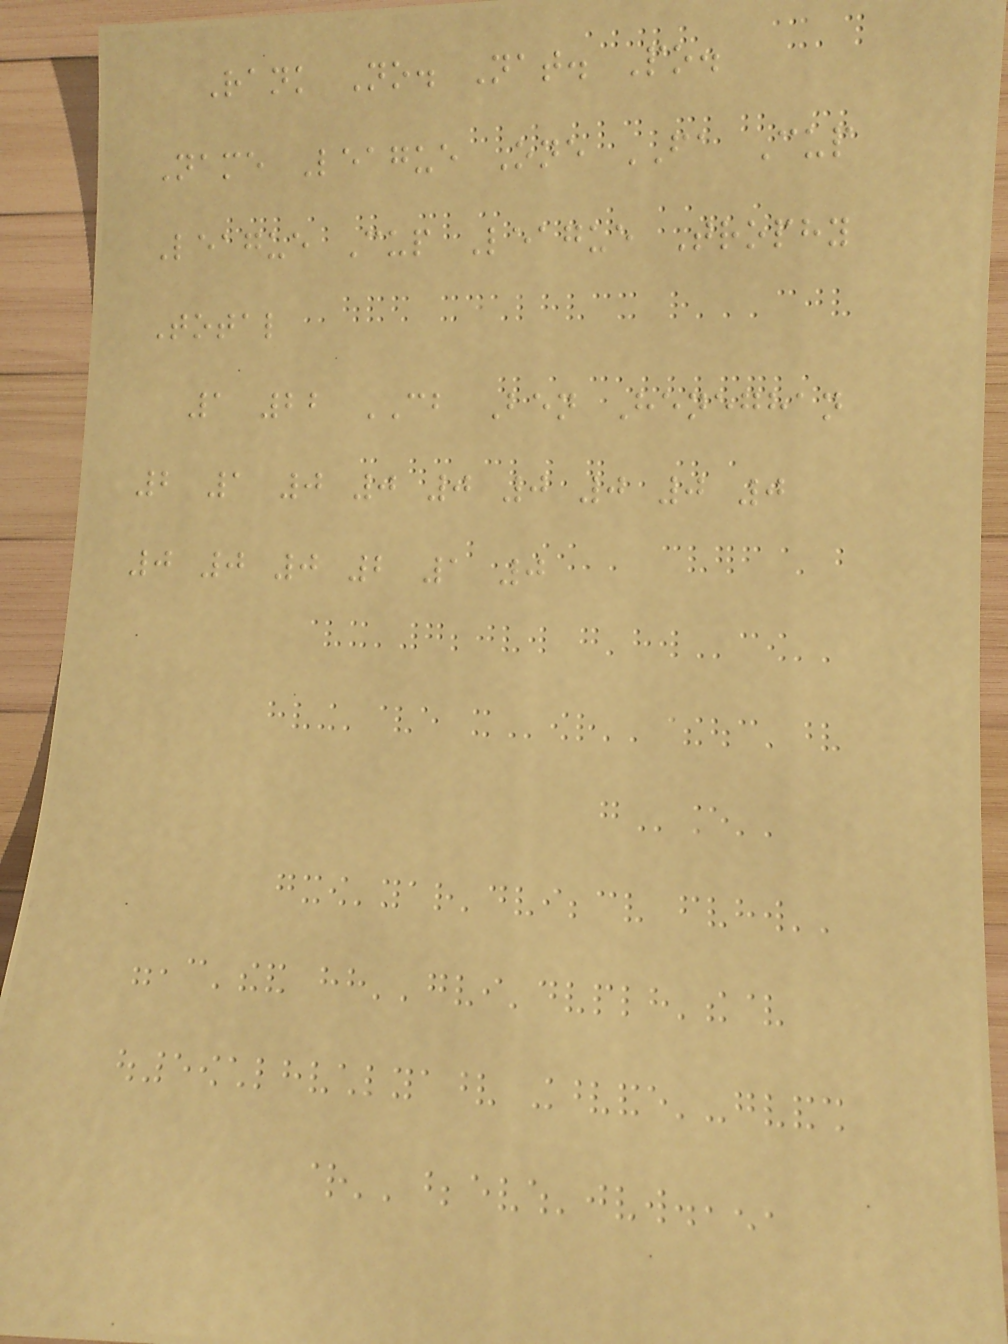Rank No. Nat. Po.
Name League One FA Cup
League Cup League Trophy
Total
1 22 CB Ben Heneghan
2 1 0 0 0 0 0 0 0
0 0 0 2 1 0
